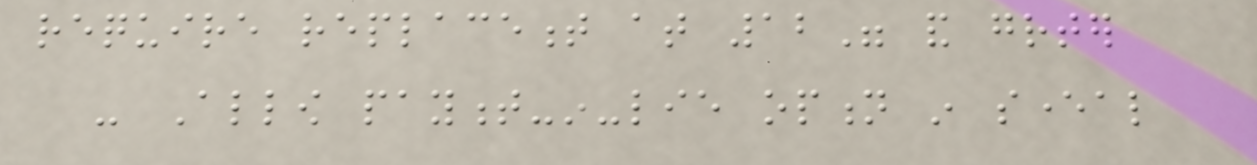require replacement at 12" and greater
- Allow payment-in-lie option in several
